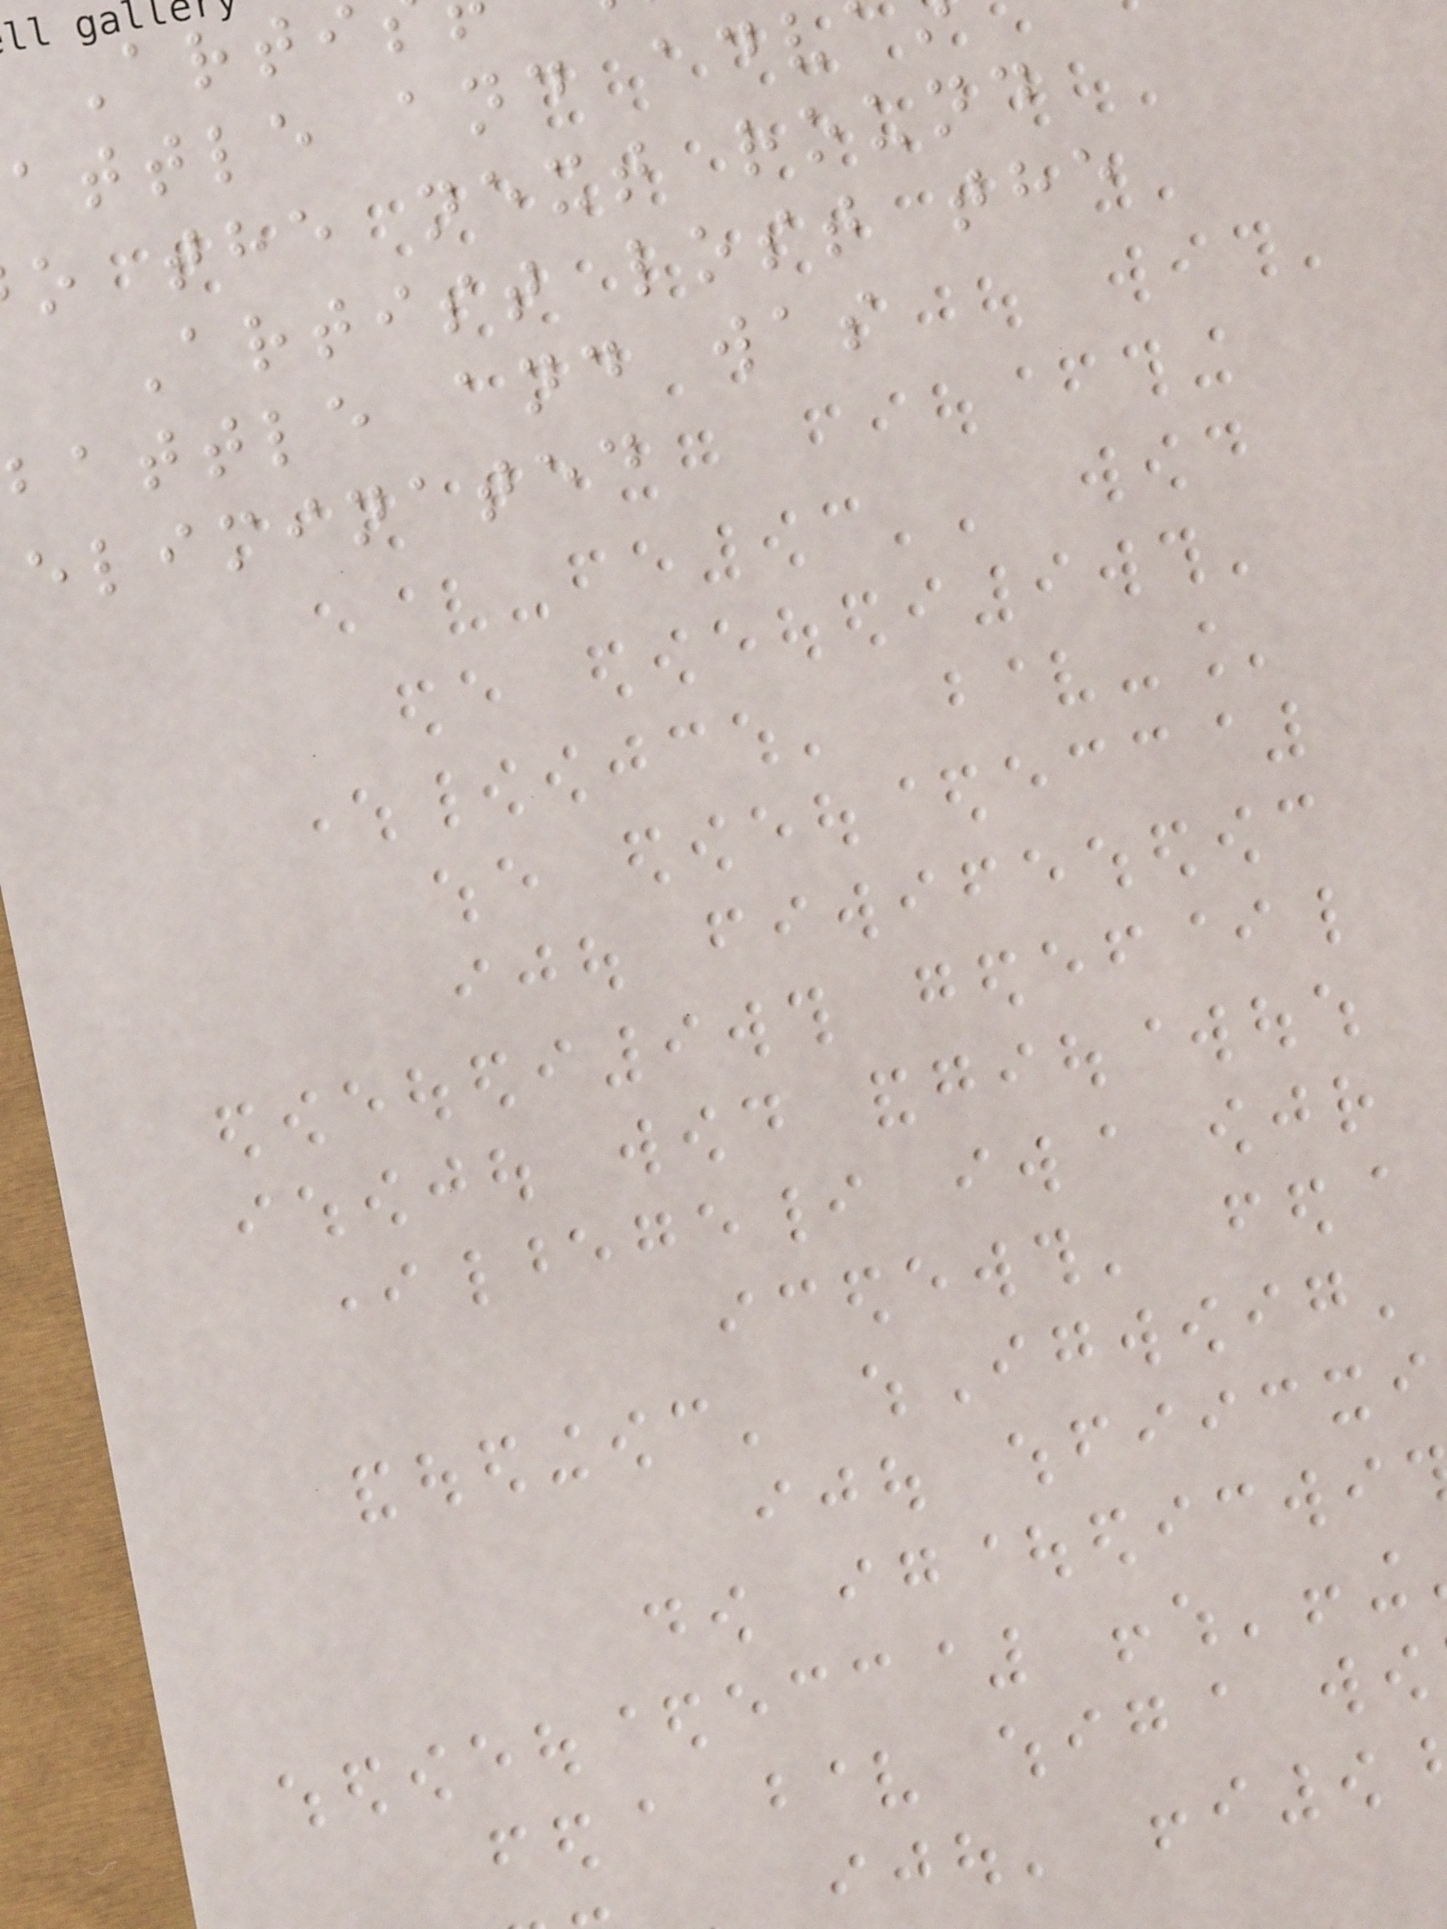Arti
attle and adv
o the next round
Artist lost the
battle and was
eliminated
